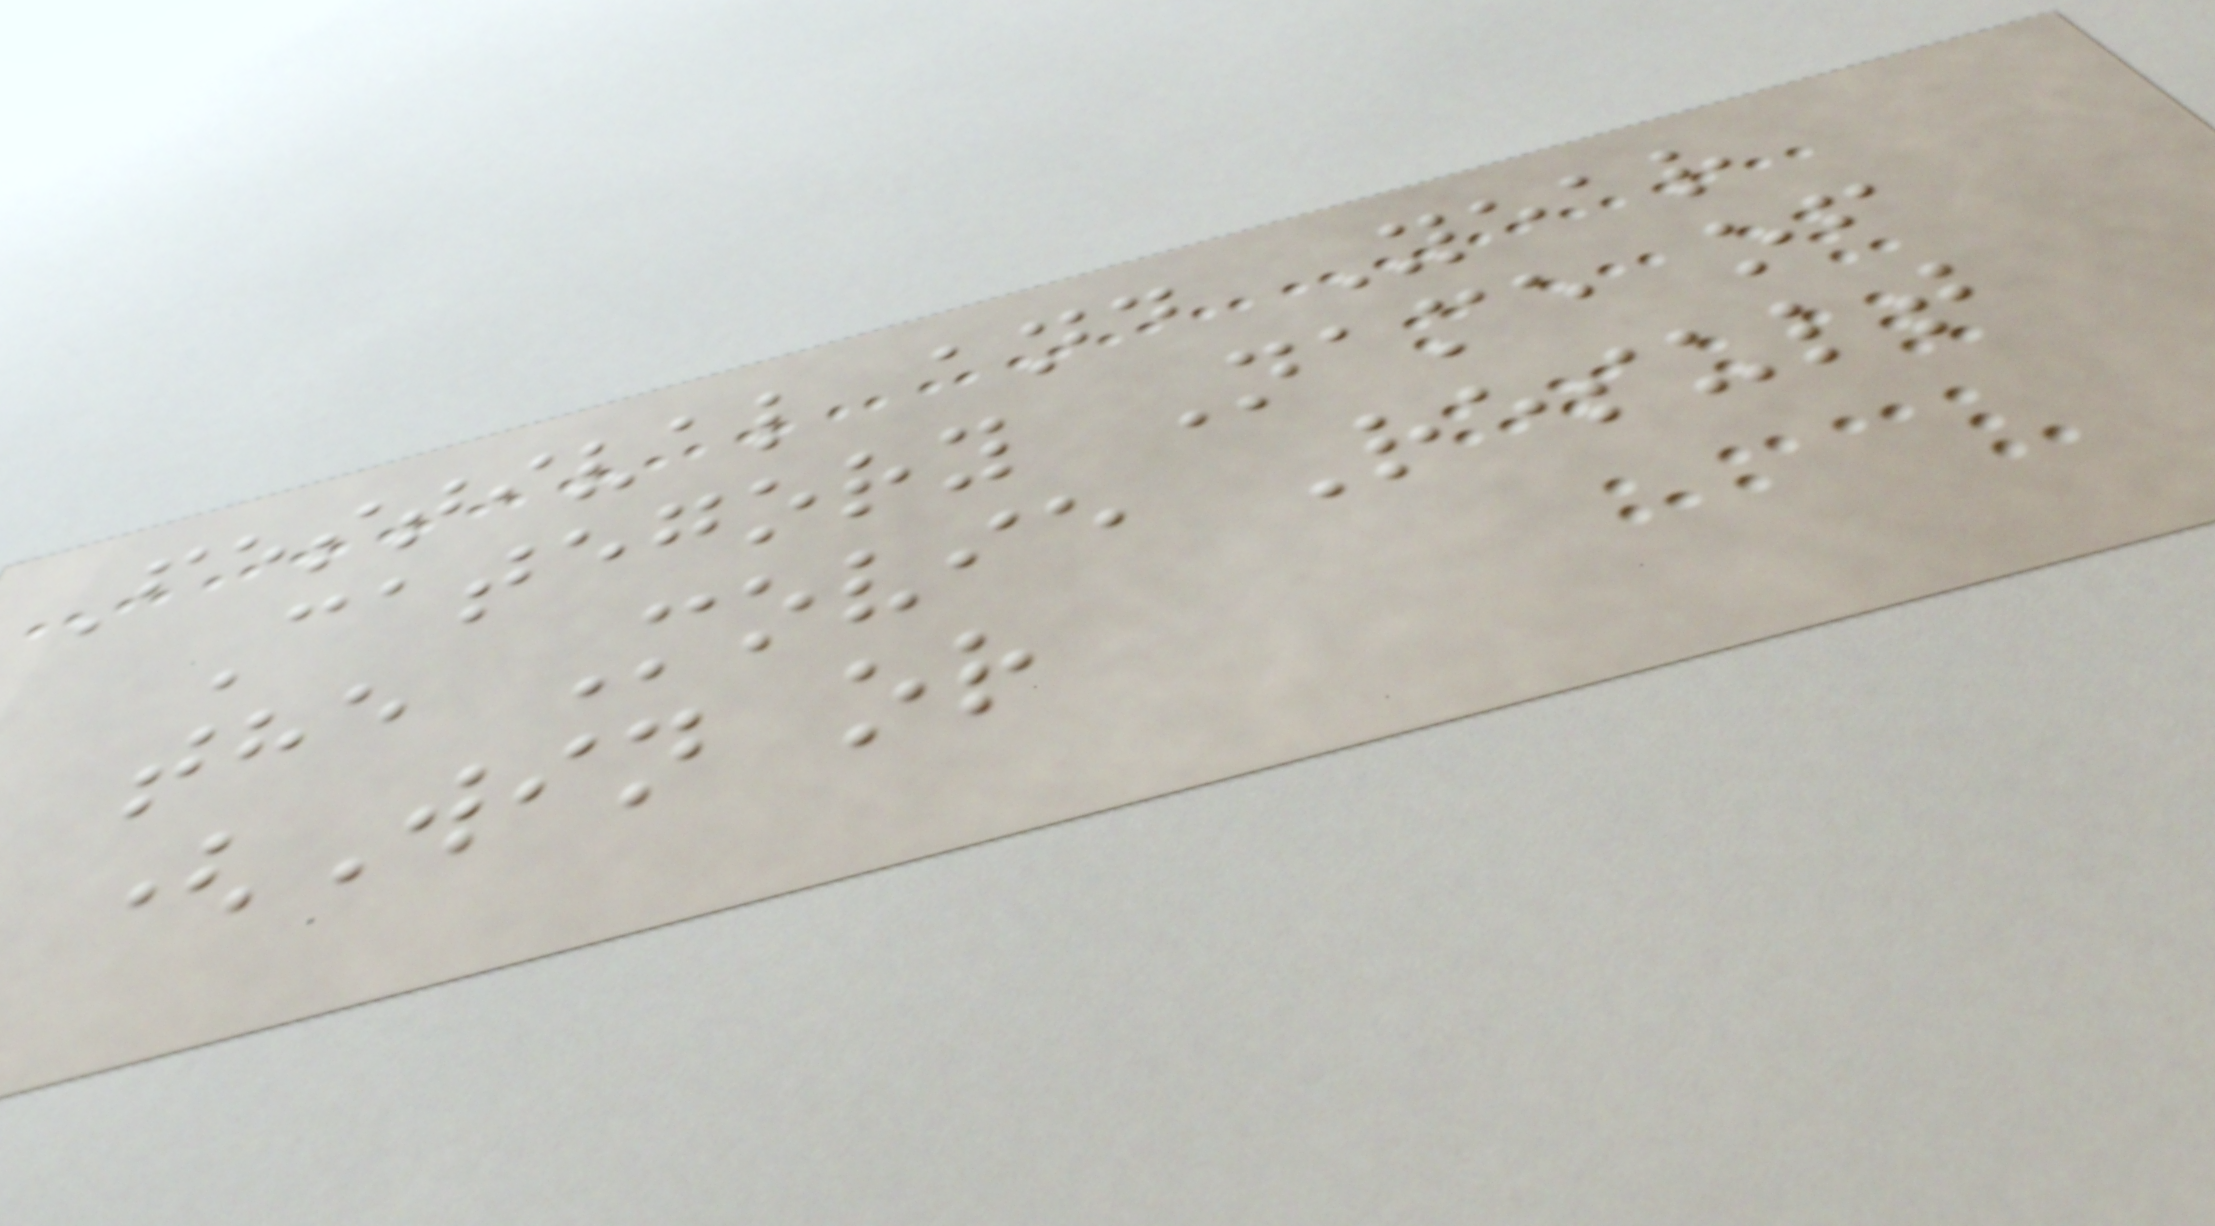Festival and Year
Category Name of
the Movie Result
(Win or
